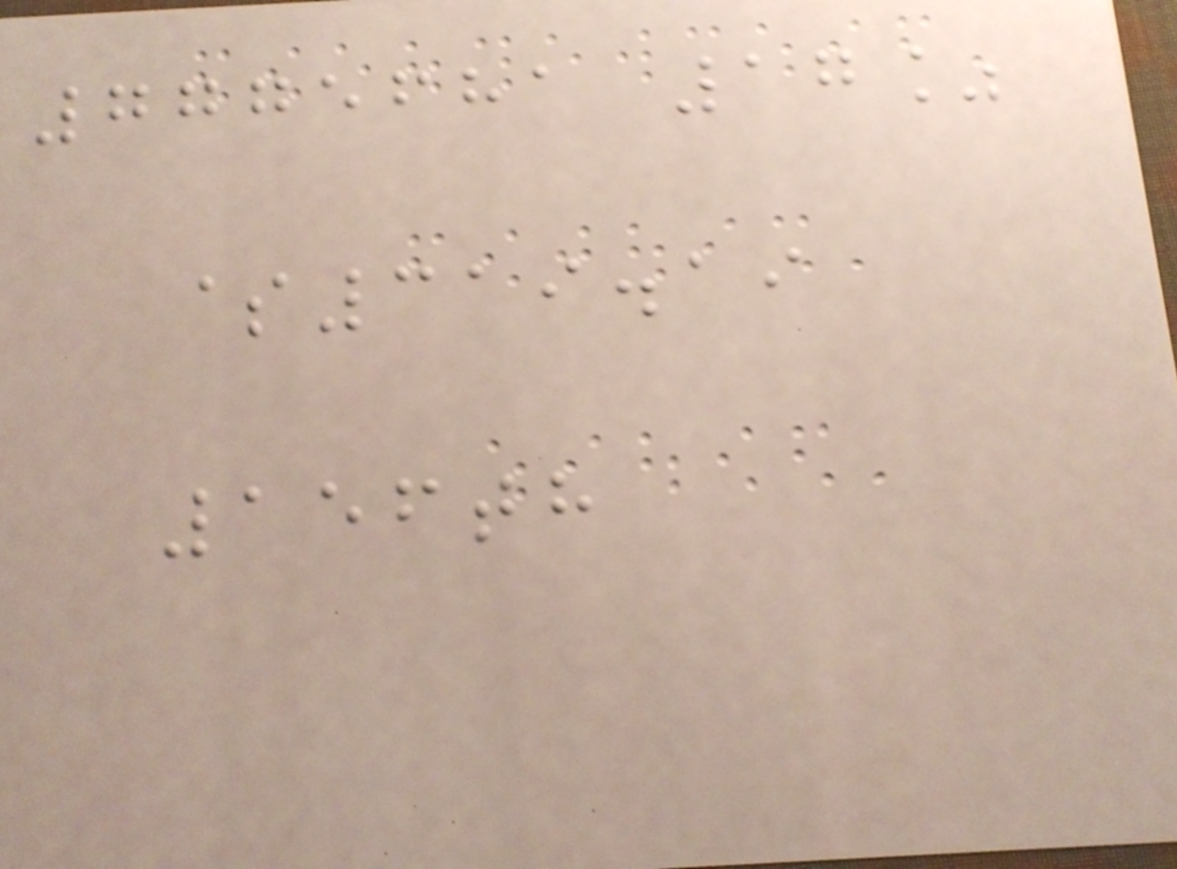7775681 17%
$319.19
156th
